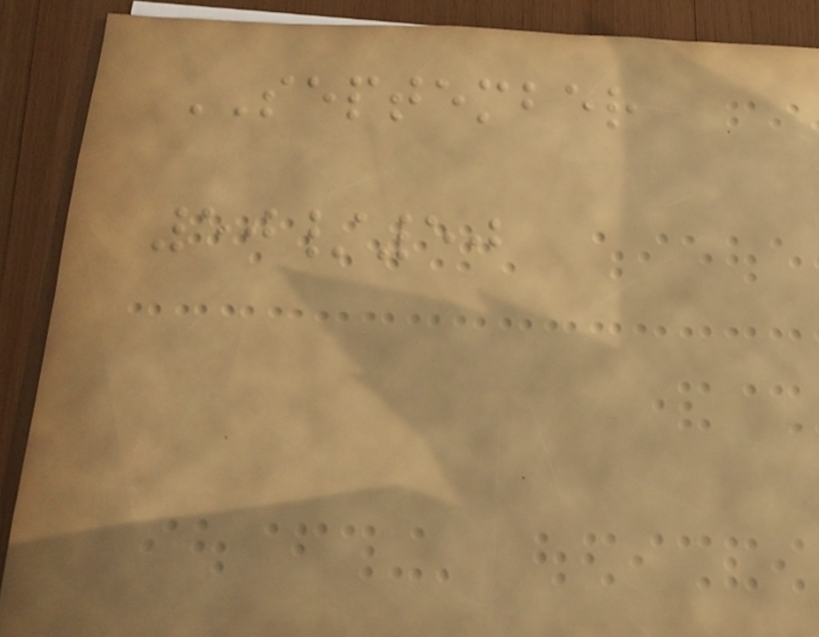SEPTEMBER
50/50
